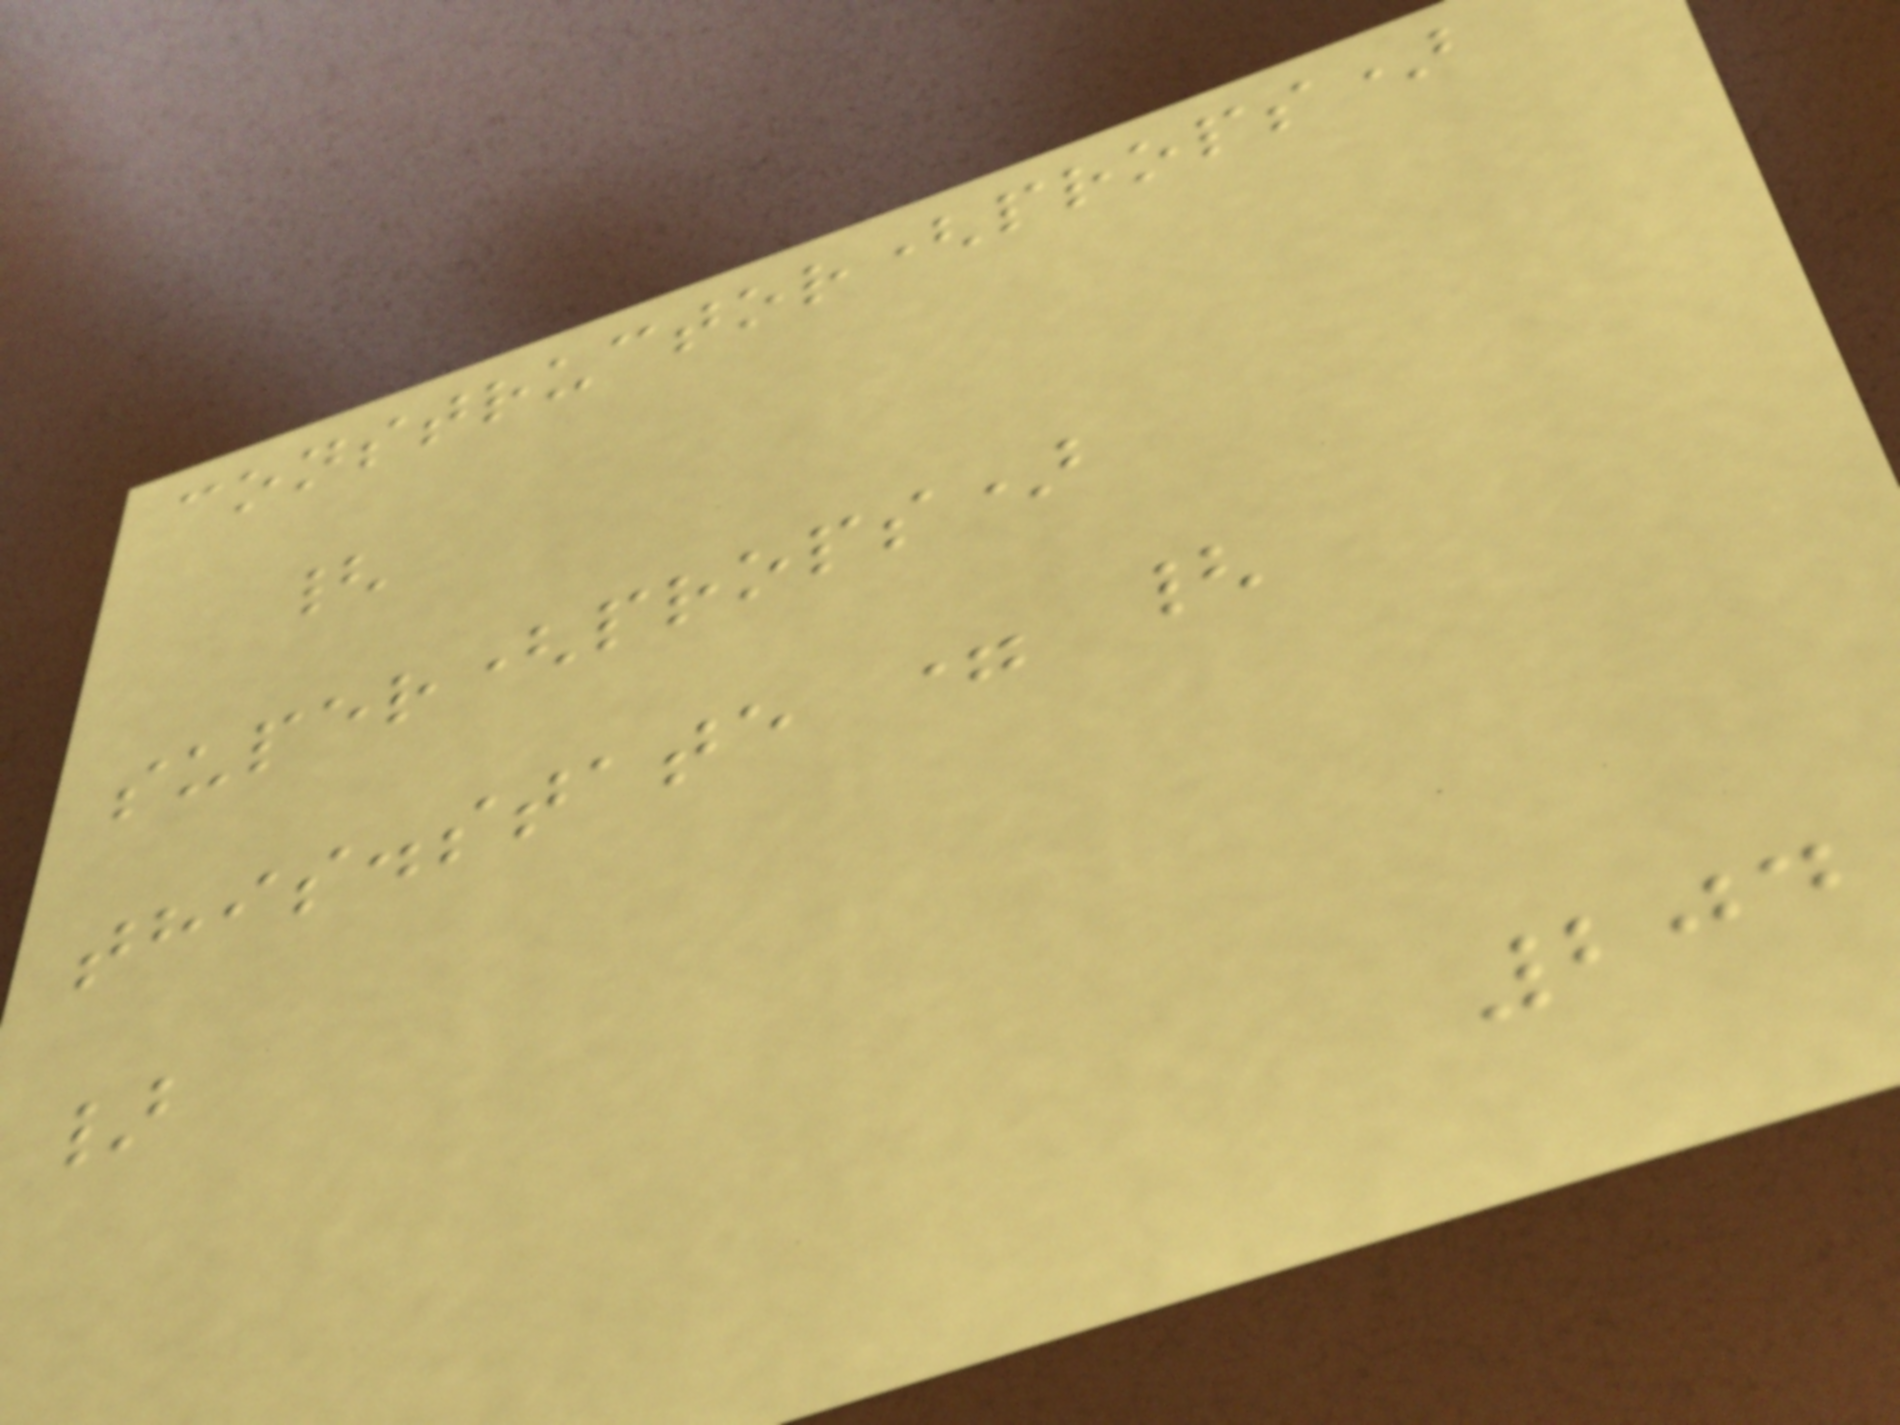constructor(props)
{
super(props)
this.state = {
}
204
